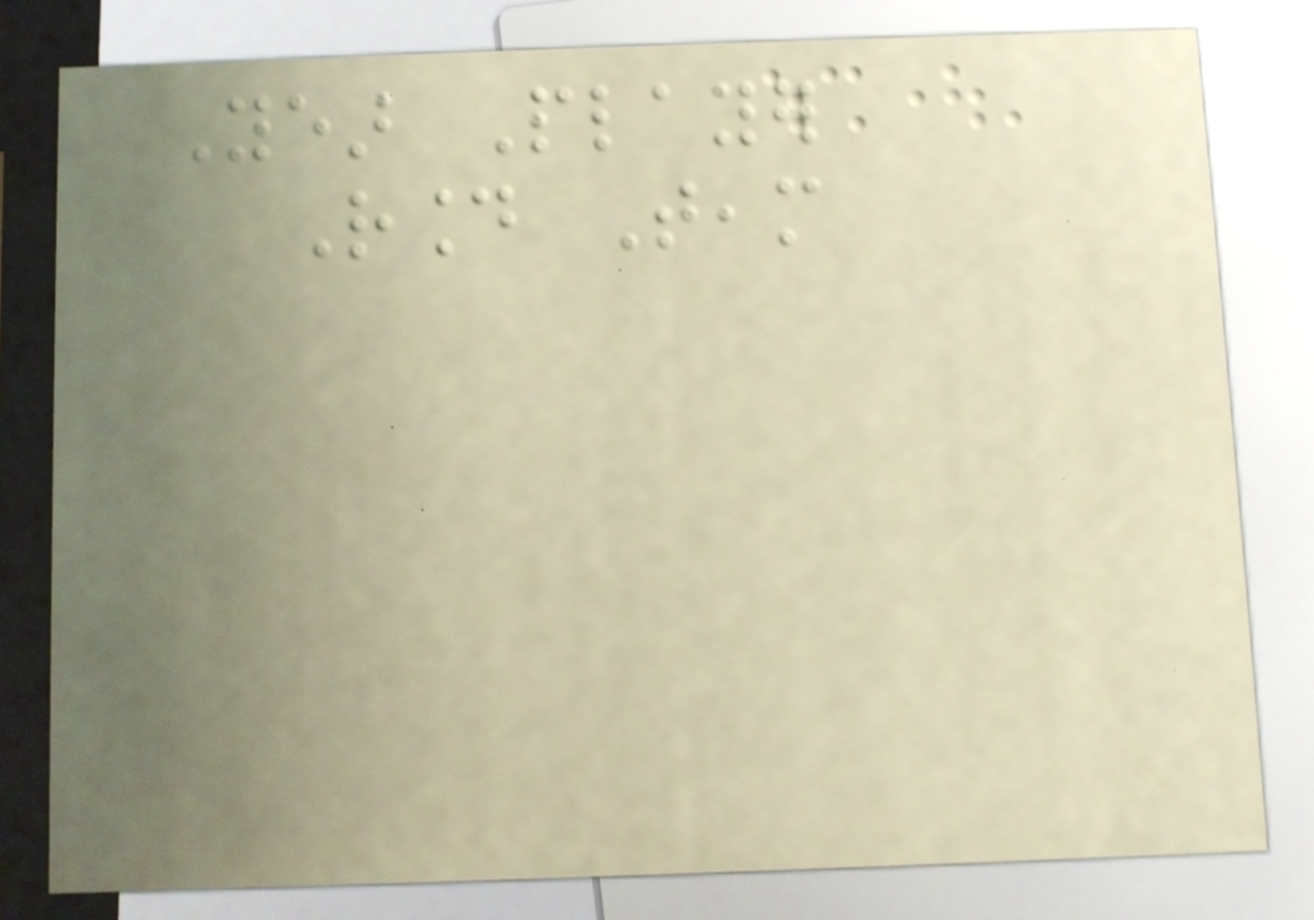Year Player
Round Team
